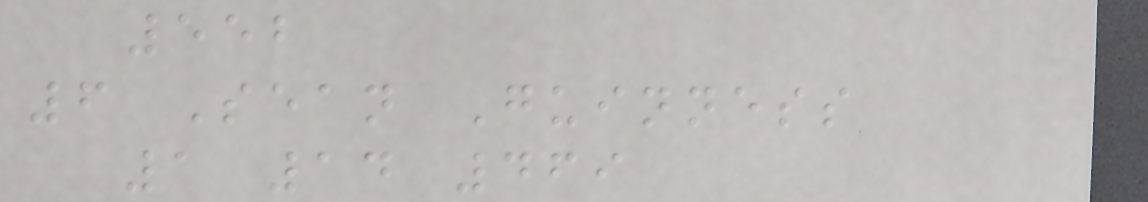552
6 Sean Guinness
1 14 469
